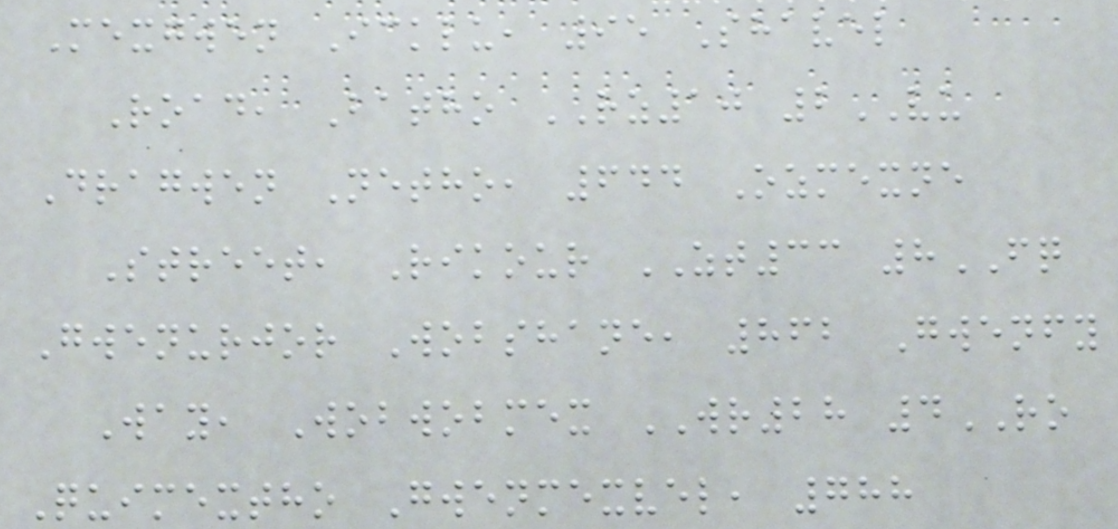Mexgwen Icklu, 95 Shavel
Road, Batho RZ10 2VU
Dragwen Netho, 644 Ozmexne
Street, Rikour ZT33 8FQ
Gwenurjor Wobshane, 862 Gwenfy
Way, Wobwobmex WR28 4RO
Quimextho Gwenmexvel, 788
